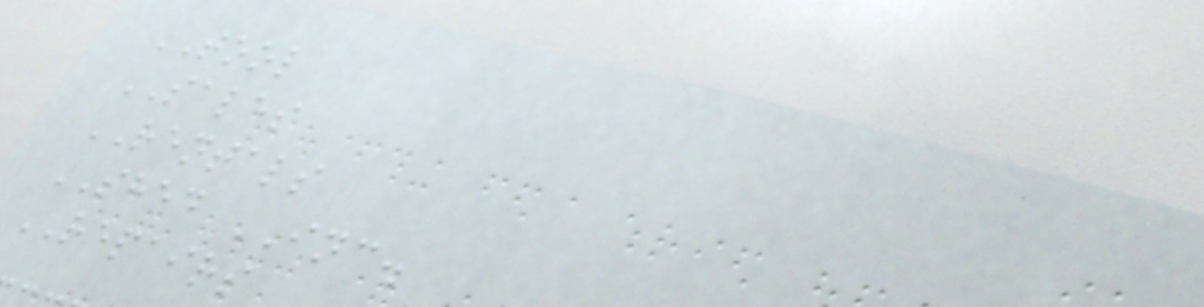TOOL
SALES
RENTALS
SHED INC.
REPAIRS
